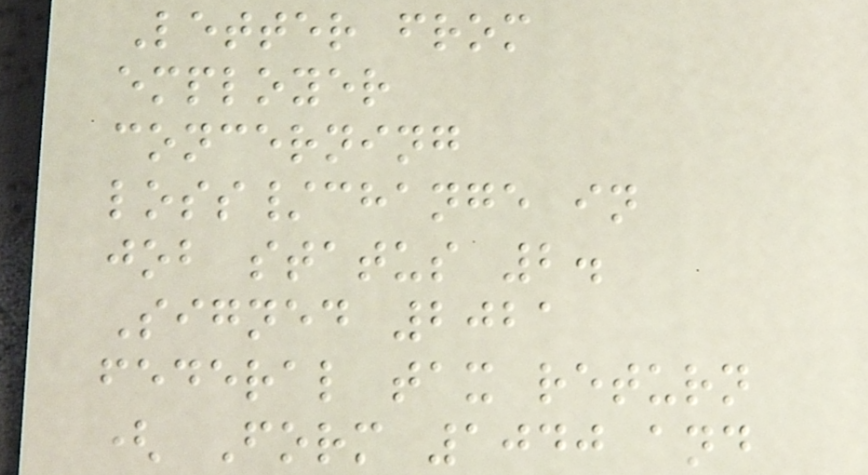Letter from
employer
concerning
loss/change in
job status 2.
Signed 2021
federal tax return
( Form 1040 and
